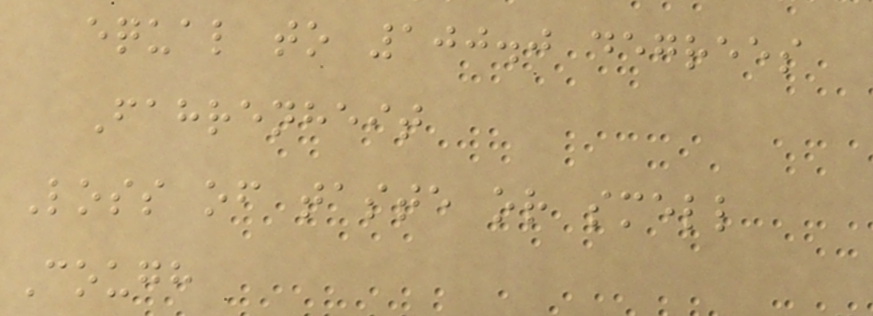equal to 100.0 degrees
Fahrenheit
Loss of taste or smell
Cough
